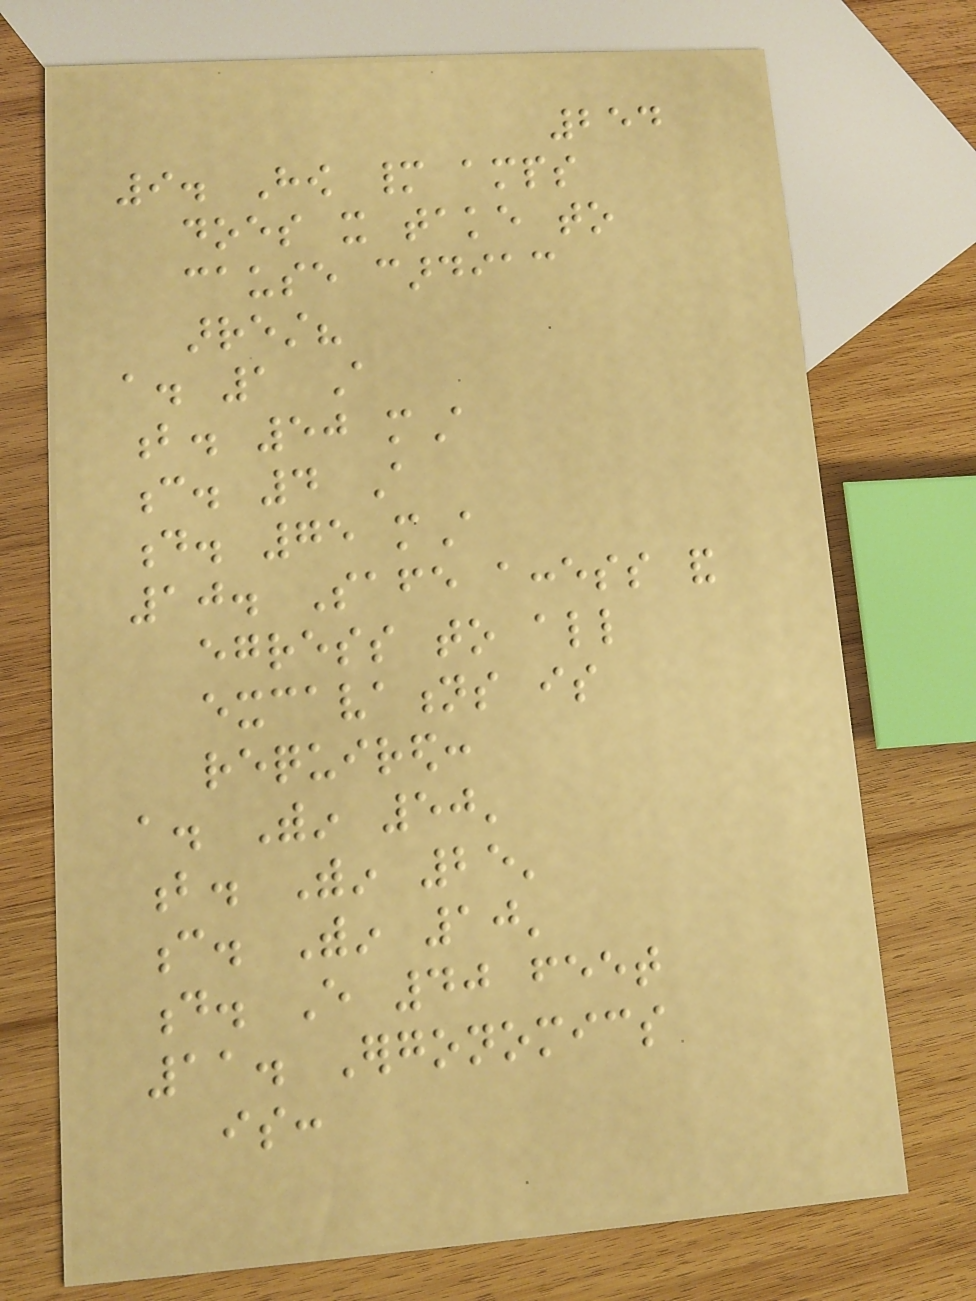254
9. How many amps
does it take to
cause cardiac
arrest?
a. 1 A
b. 50 mA
c. 4 A
d. 75 mA
10. Safe access and
egress to all
excavations is
required:
a. Within 50'
b. Within 25'
c. Within 10'
d. Every 40 feet
11. Ergonomics
is:
